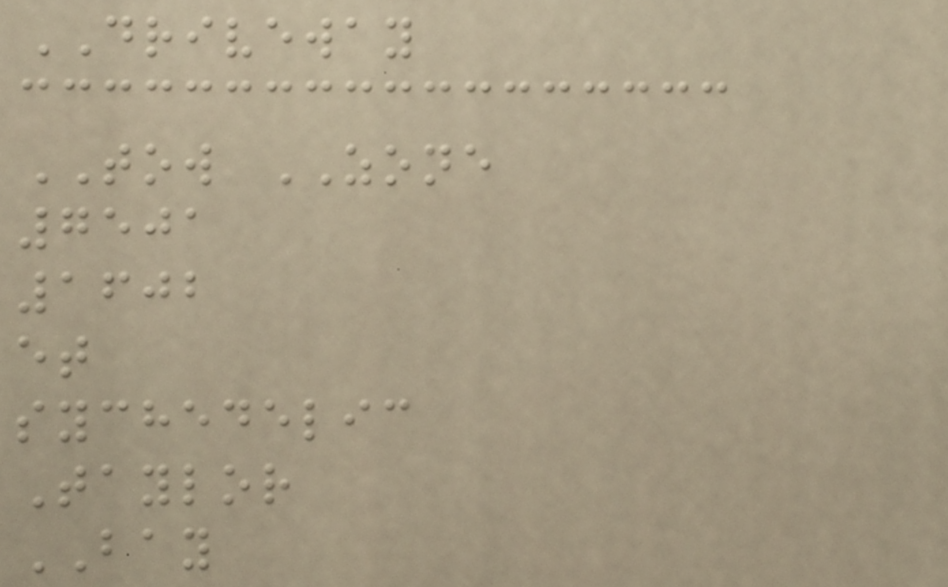DRIVEWAY
TOW ZONE
7501
1602
et
sychedelic
Taylor
BAY
